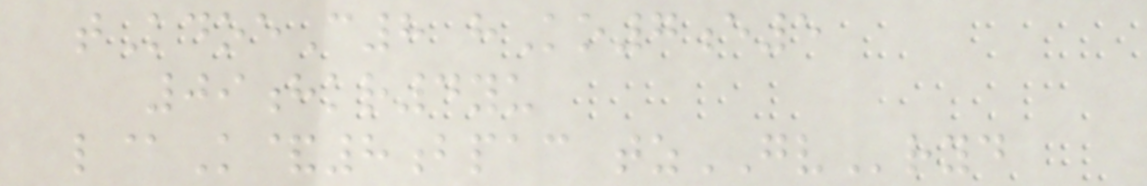tKdoeC8 hKo7e5
09hkr4yu
l@K&8bpac tzGVryd
